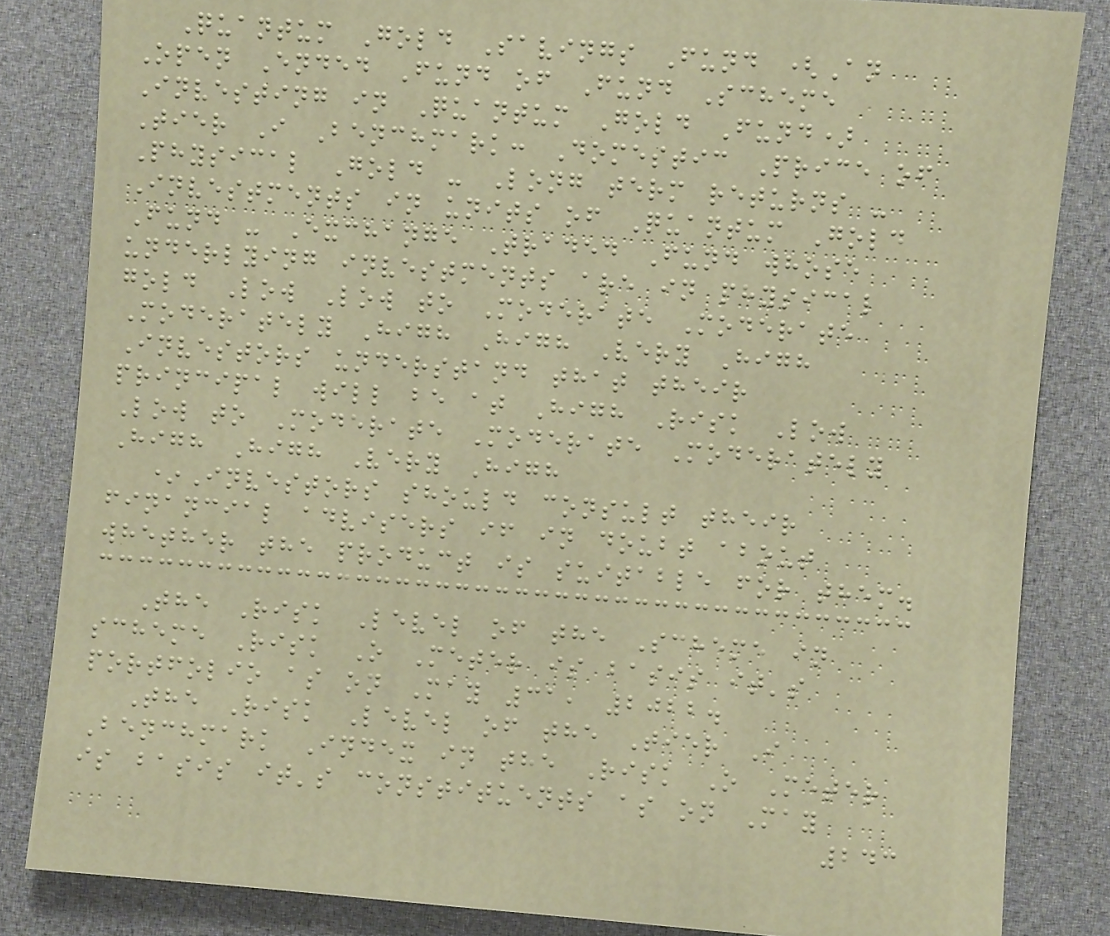Quantum Gold Savings Fund (An
Open Ended Fund of Fund Scheme
Investing in Quantum Gold Fund)
Tier I Benchmark: Domestic Price of
Physical Gold - Long term returns -
Investments in units of Quantum Gold
Fund - Exchange Traded Fund whose
underlying investments are in physical
gold Low Low to Moderate Moderate
Moderately High High Very High
Investors understand that their
principal will be at High Risk Low
Low to Moderate Moderate Moderately
High High Very High
*Investors should consult their
financial advisers if in doubt about
whether the product is suitable for them.
The Risk Level of the Scheme in
scheme Risk O Meter is basis it's
portfolio as on May 31, 2022.
The Risk Level of the Tier I
Benchmark Index in the Risk O Meter
is basis it's constituents as on May
243
